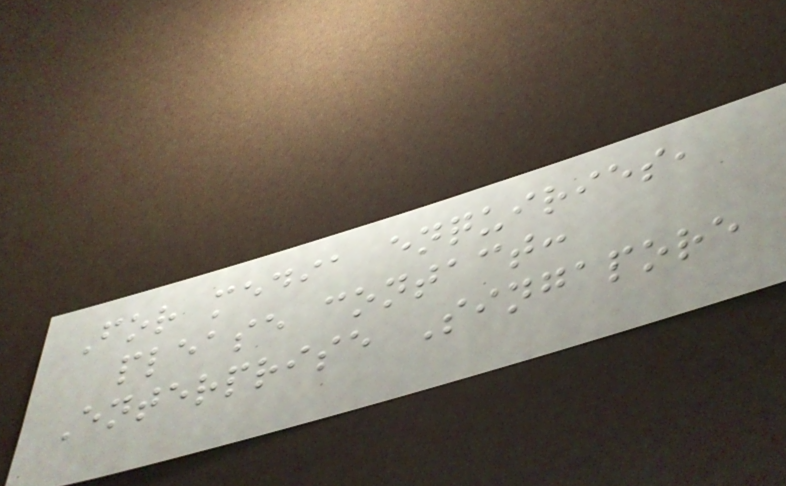For media enquiries,
please contact:
Enterprise Singapore
